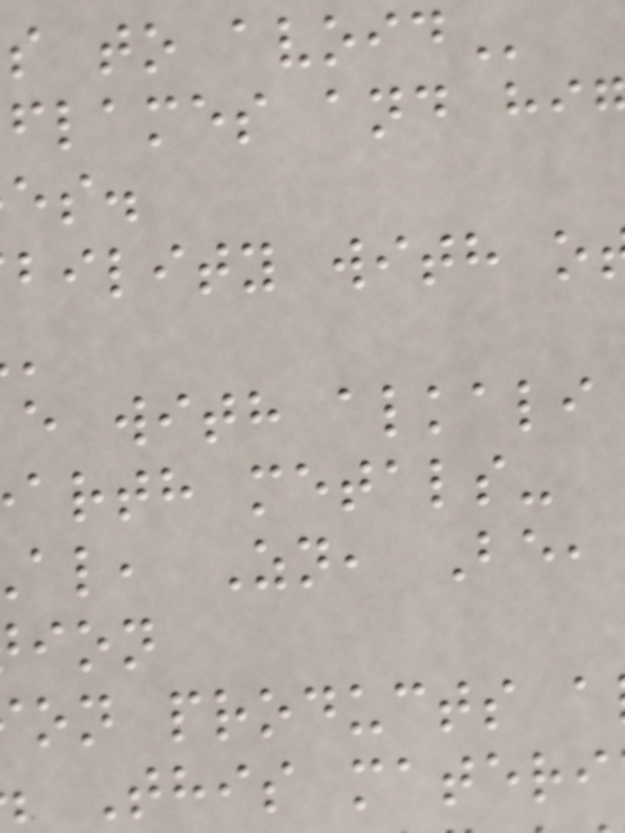flames and hi
bility with
e with alkali
arth metals-
al, Zn, Be,
on products a
This materi
